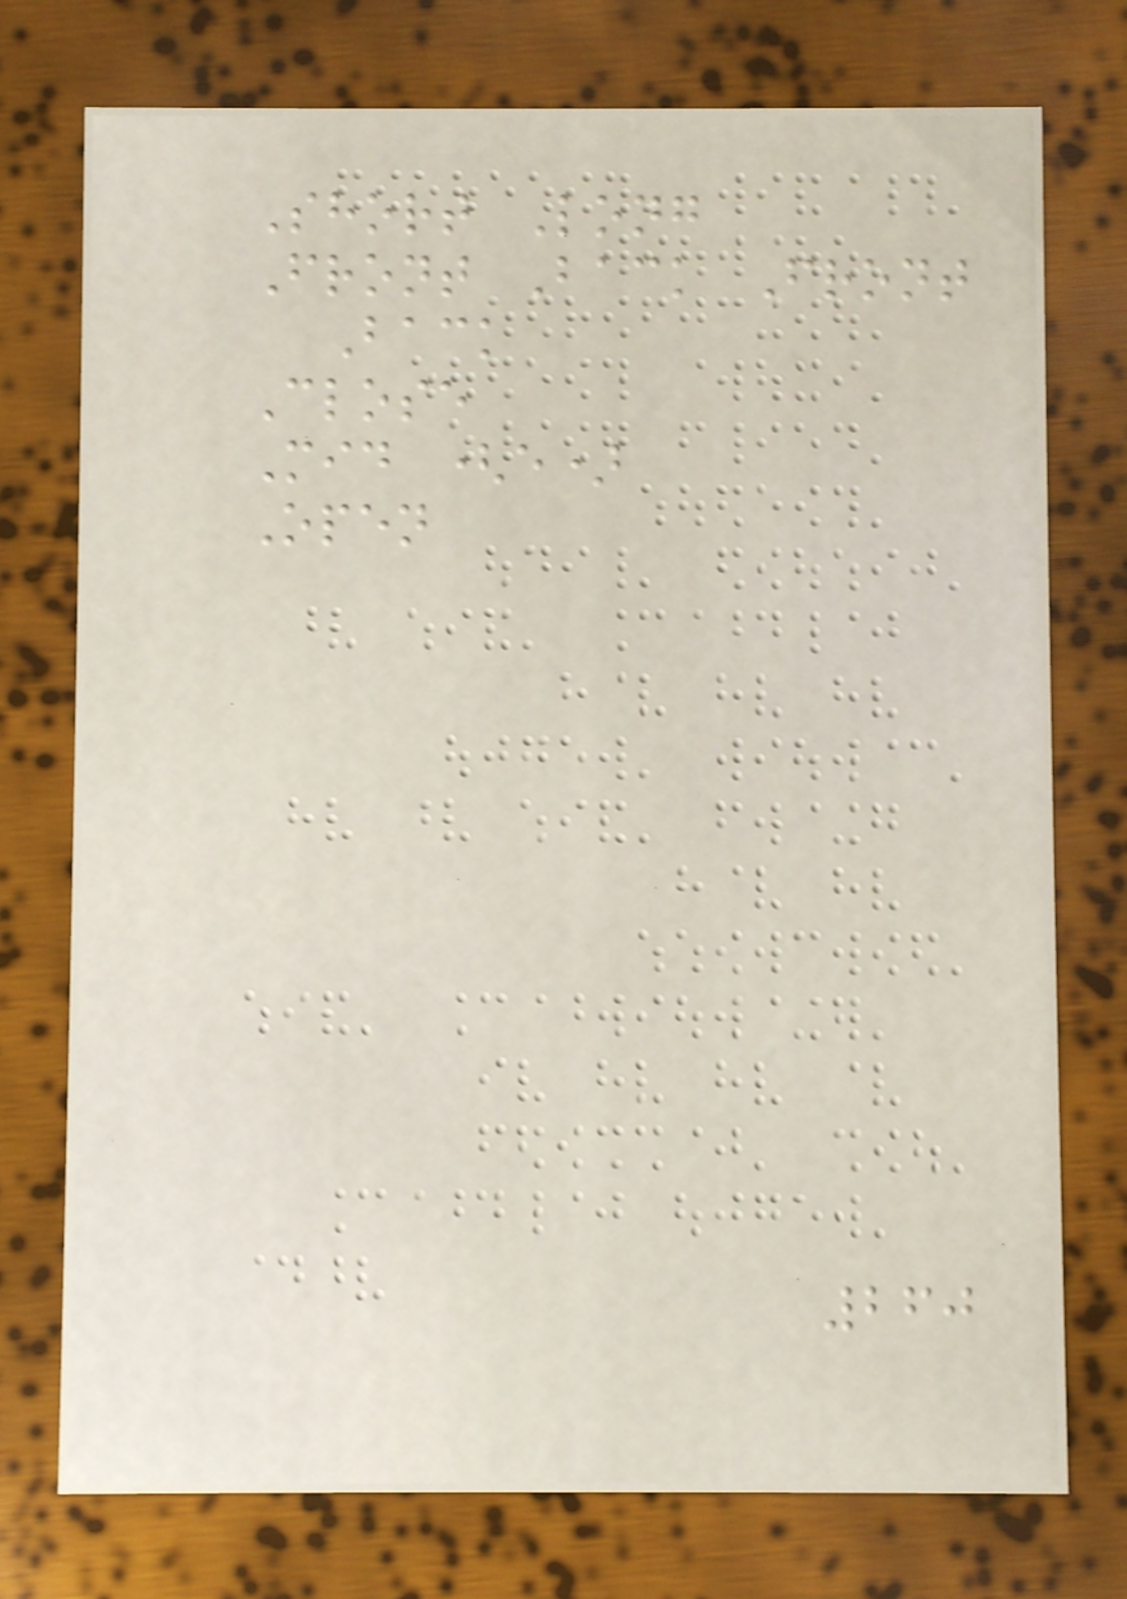Short Long
Front Back Front
Back
Close
Mid (e)
Open
260
